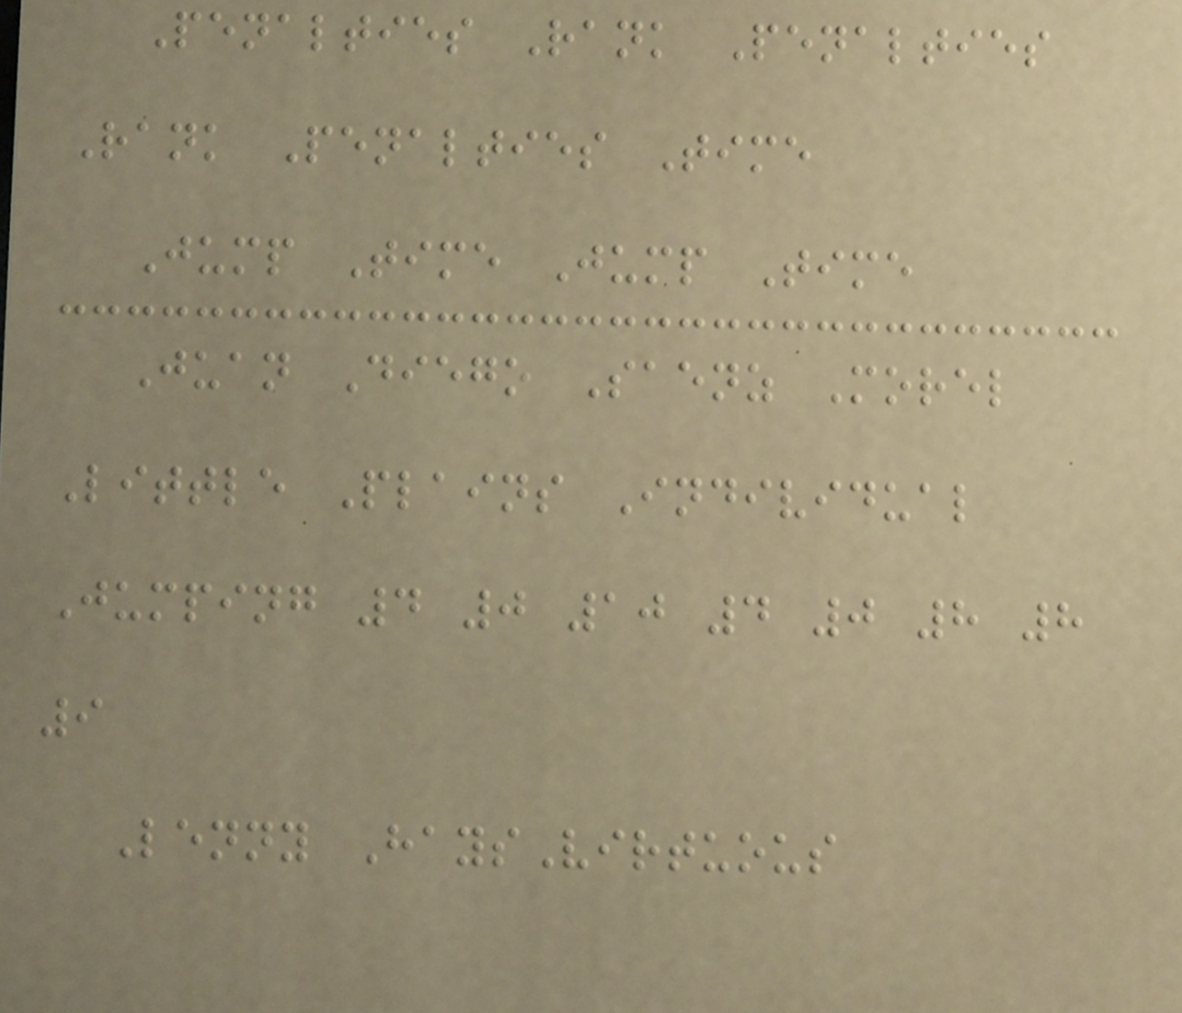Penalties Rank Penalties
Rank Penalties Time
Jump Time Jump Time
Juan Diego Saenz Morel
Little Plains Individual
Jumping 4 0 10 4 0 8 8
9
Lenny HaysVirtuous
